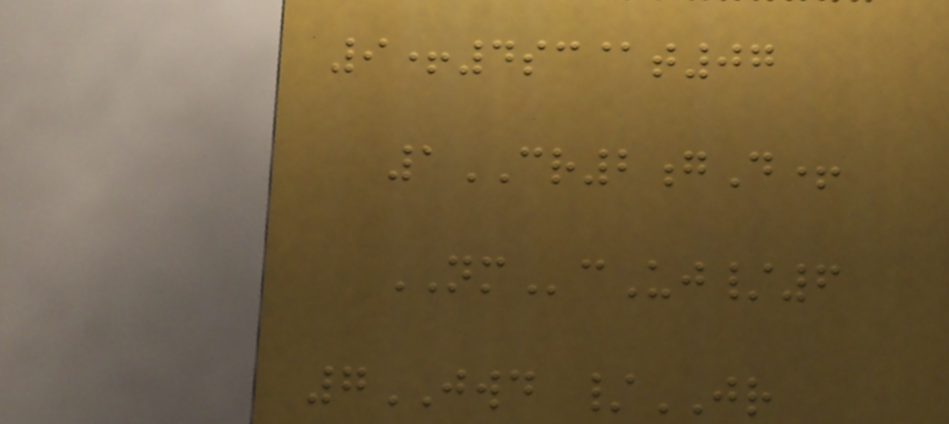9+4sc@t07
1CR2gD+
NMcUj/6
7JWD /JR
